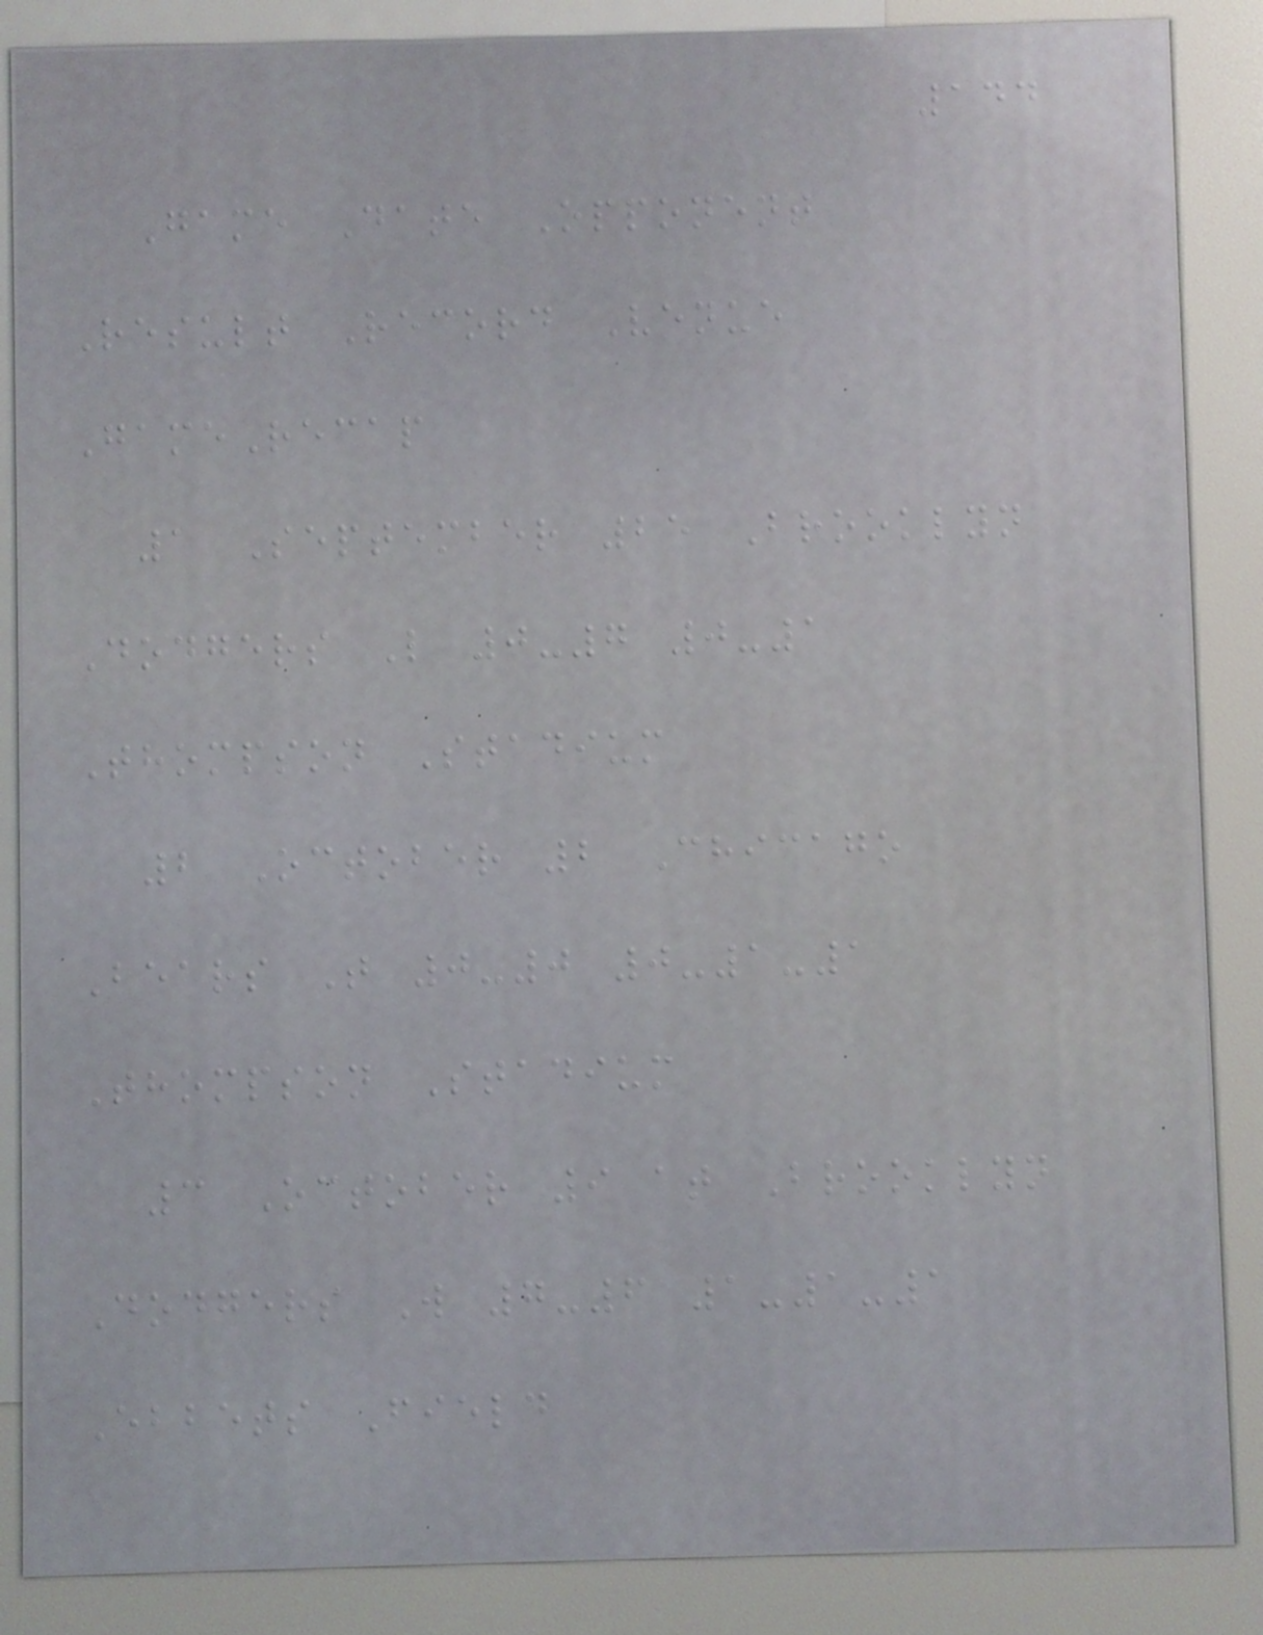144
Game Date Opponent
Result Record Venue
GameRecap
1 September 25 Brooklyn
Dodgers L 0-7 0-1
Thompson Stadium
2 October 2 Chicago
Bears T 0-0 0-1-1
Thompson Stadium
3 October 9 at Brooklyn
Dodgers W 7-6 1-1-1
Ebbets Field
